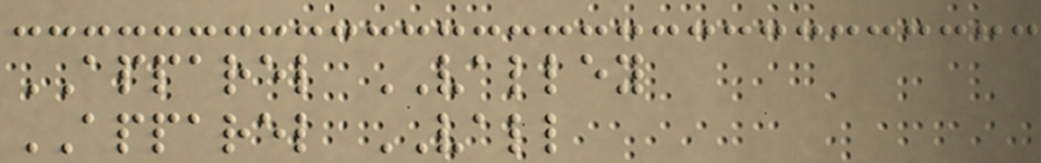APPAREL VALLEY
APPAREL VALL
